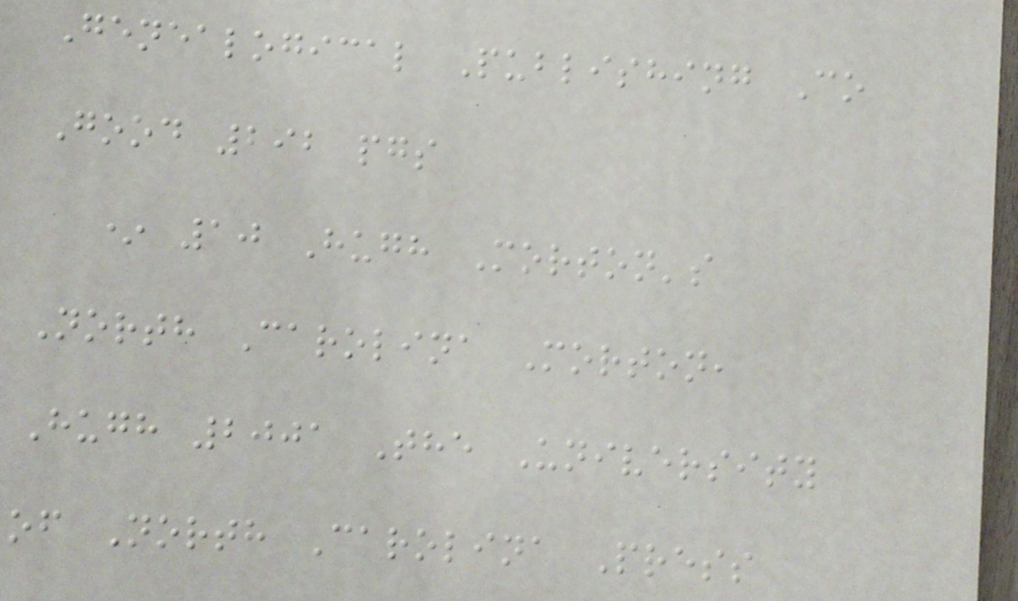Genealogical Publishing Co
Good 292 pgs
* 10 Hugh Morton's
North Carolina Morton,
Hugh 2001 The University
of North Carolina Press
